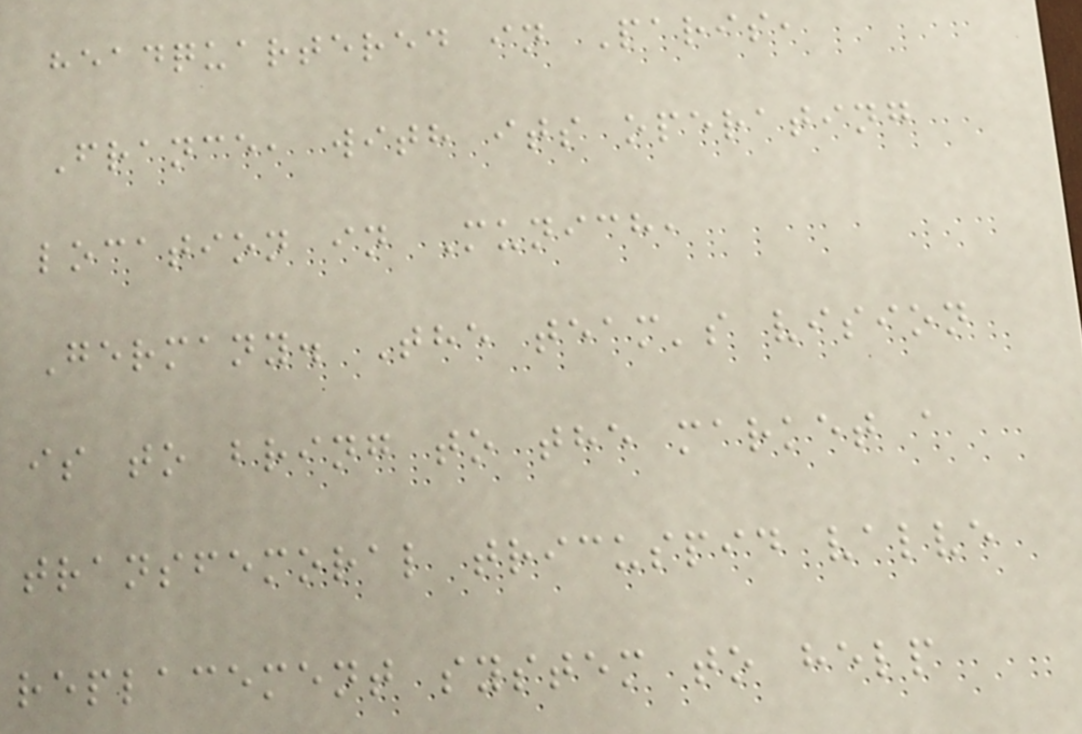headquartered in Paris,
France, with its operating
location in Munich,
Germany. The team's vision
is to bring to the market a
transfemoral tricuspid valve
replacement system to help
